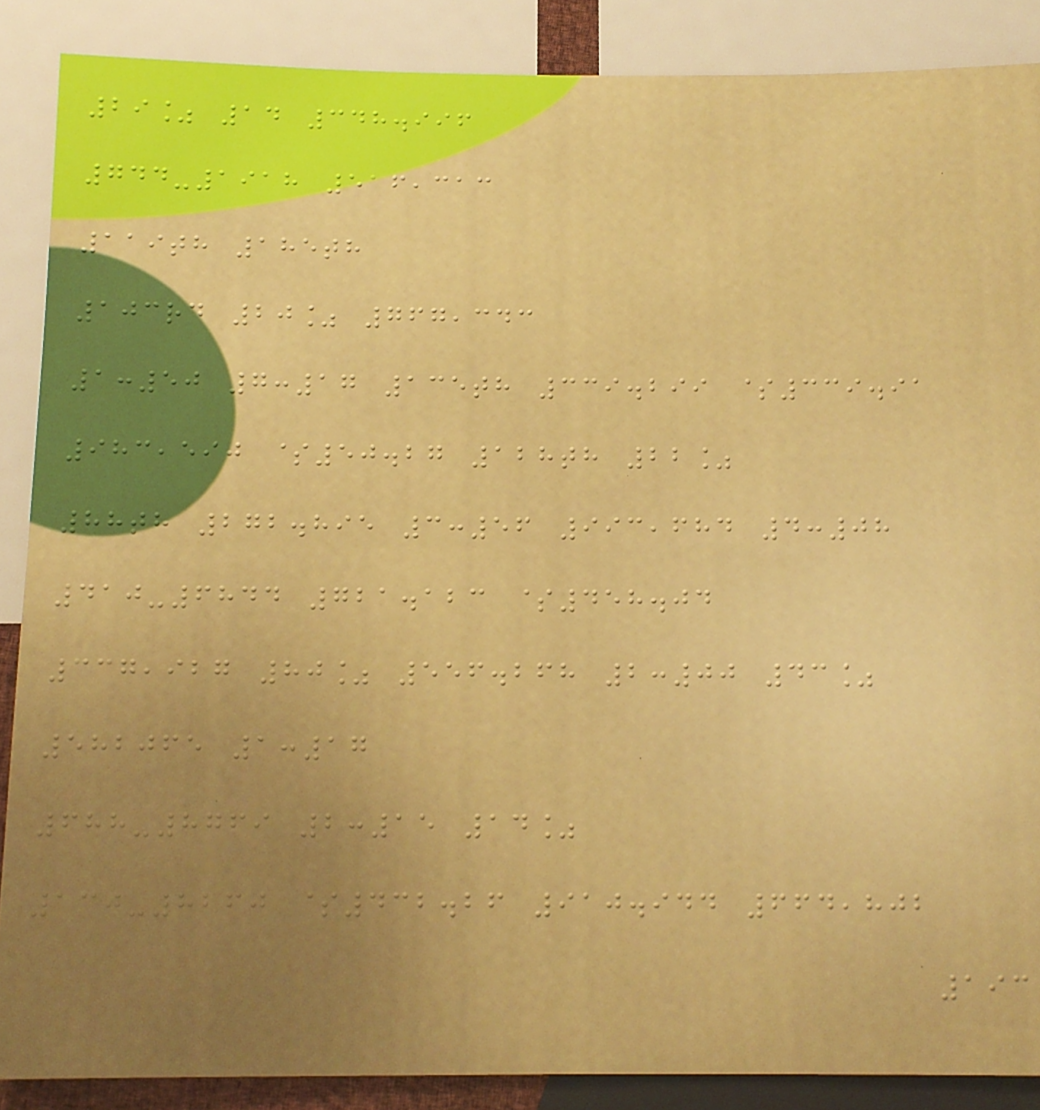29% 14 348.996
744-1918 516,313
119th 185th
103rd 20% 767,343
1:50 7:17 135th 339.299 $339.91
983,590 $50.27 128th 22%
88th 272.895 3:56 993,684 4:08
410-6844 721.123 $458.04
337,927 80% 556.268 2:00 43%
582065 1:17
688-8769 2:15 14%
130-8260 $432.26 910.944 664,802
193
